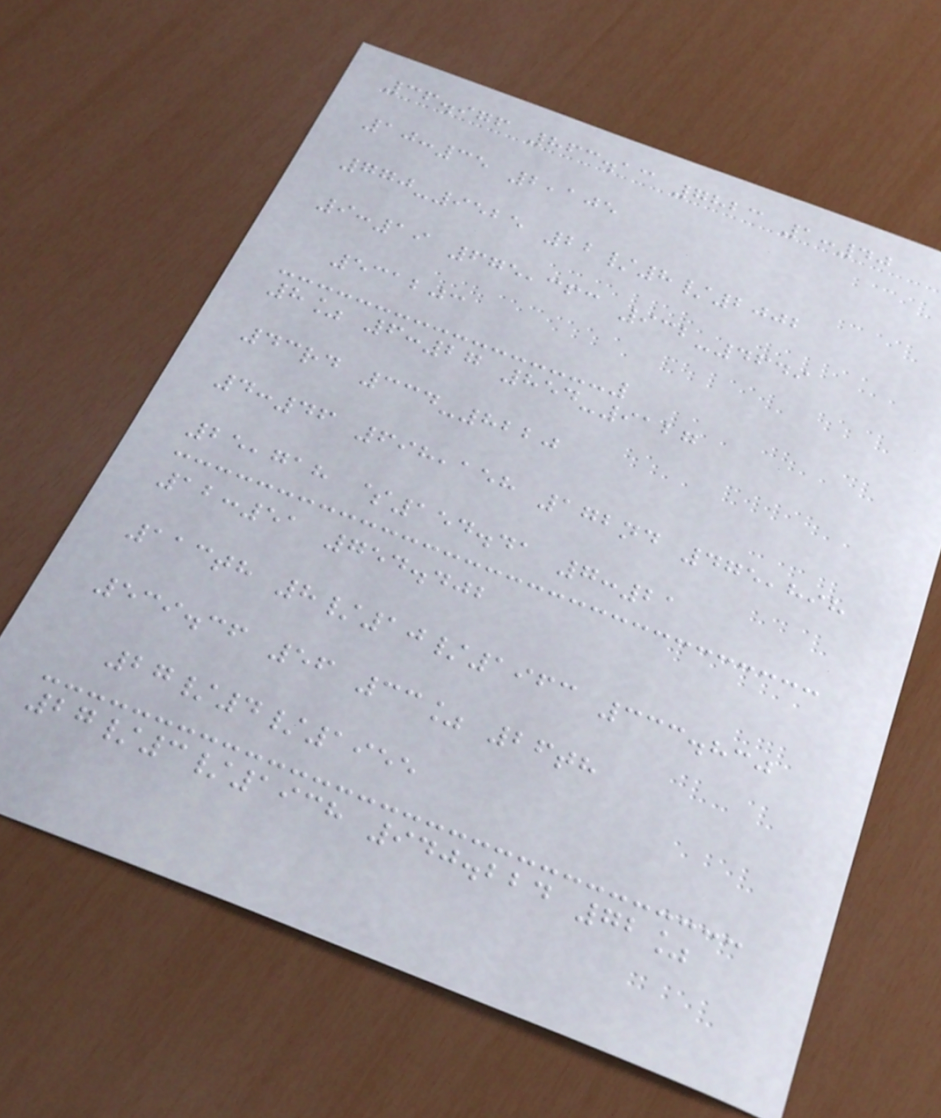36.976 863.13 7823 1:40
10:35 2,105
770-9525 22/8/2002
9:19 675,363 932-4649
531203
8% 6:27 854-9127
43rd 334-8220
4:46 698,158 172nd 475,898
25,718 $154.41 7:21
12:51 754.402
113th 8/10/1963 333.830
539.36 56 33% 26th
27/4/1955
27/3/1938 940.224 72%
